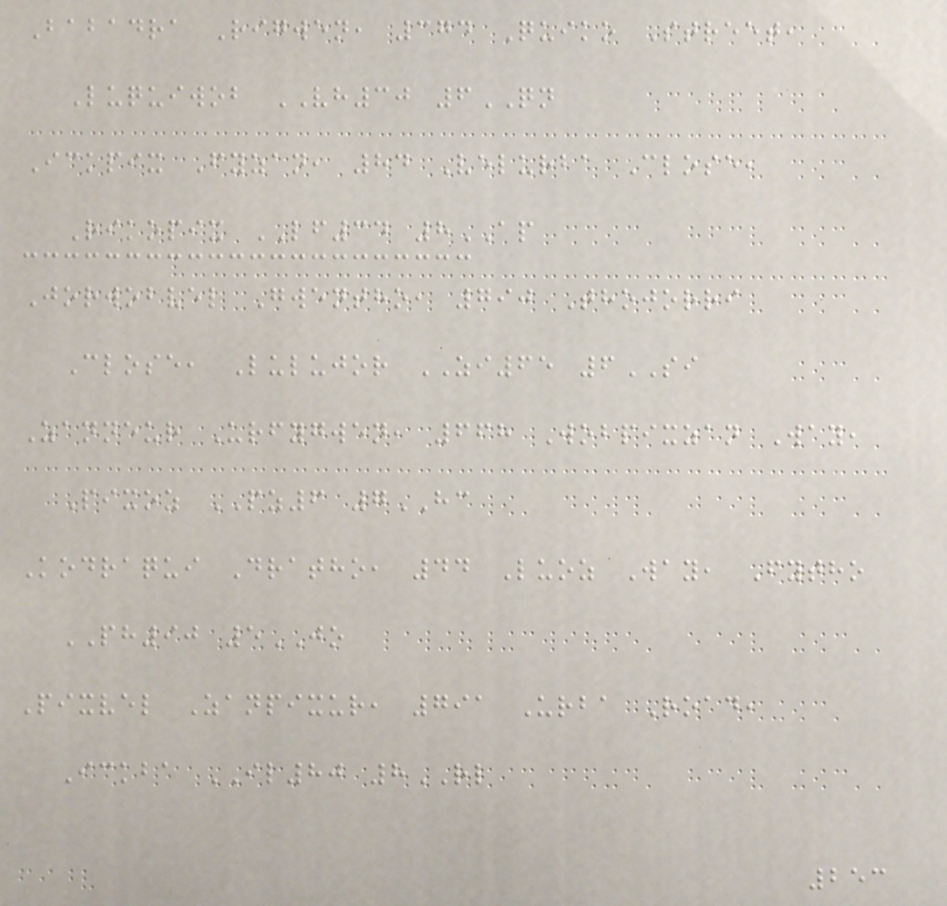Babadra Rigwen, 374 Quiko Street,
Luquiwob VH30 6QN
Ickpix Fyzan, 84 Velurba Close,
Rikopix LF34 8AP
Jorwobvel Gwentho, 790 Thojorri
Close, Lulujor ZI65 6SI
Zanneur Urfygwen, 668 Wobpixzan Way,
Pixoz PZ6 7HC
Kodraqui Dratho, 44 Luoz Way, Fytho
PH90 5JO
Pixvel Zanpixur, 791 Urba Road,
Ickba IL80 8RL
253
